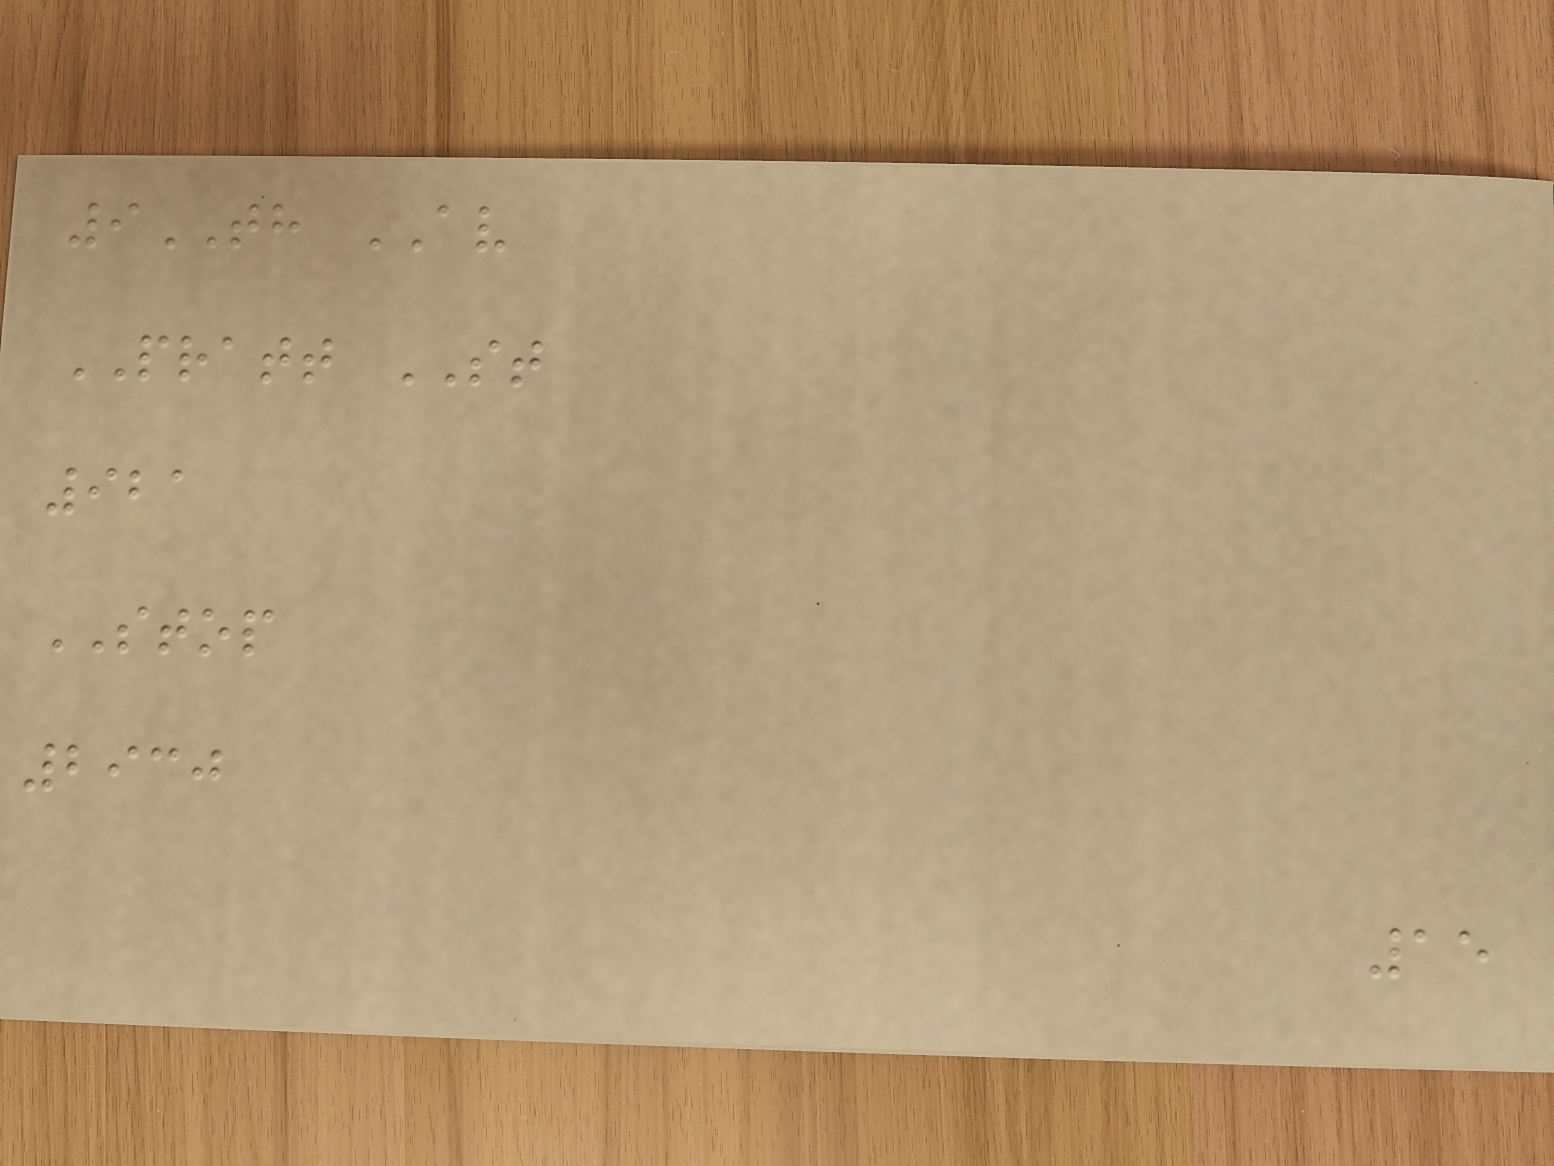9TH AV
PRATT ST
921
STOP
2930
15
